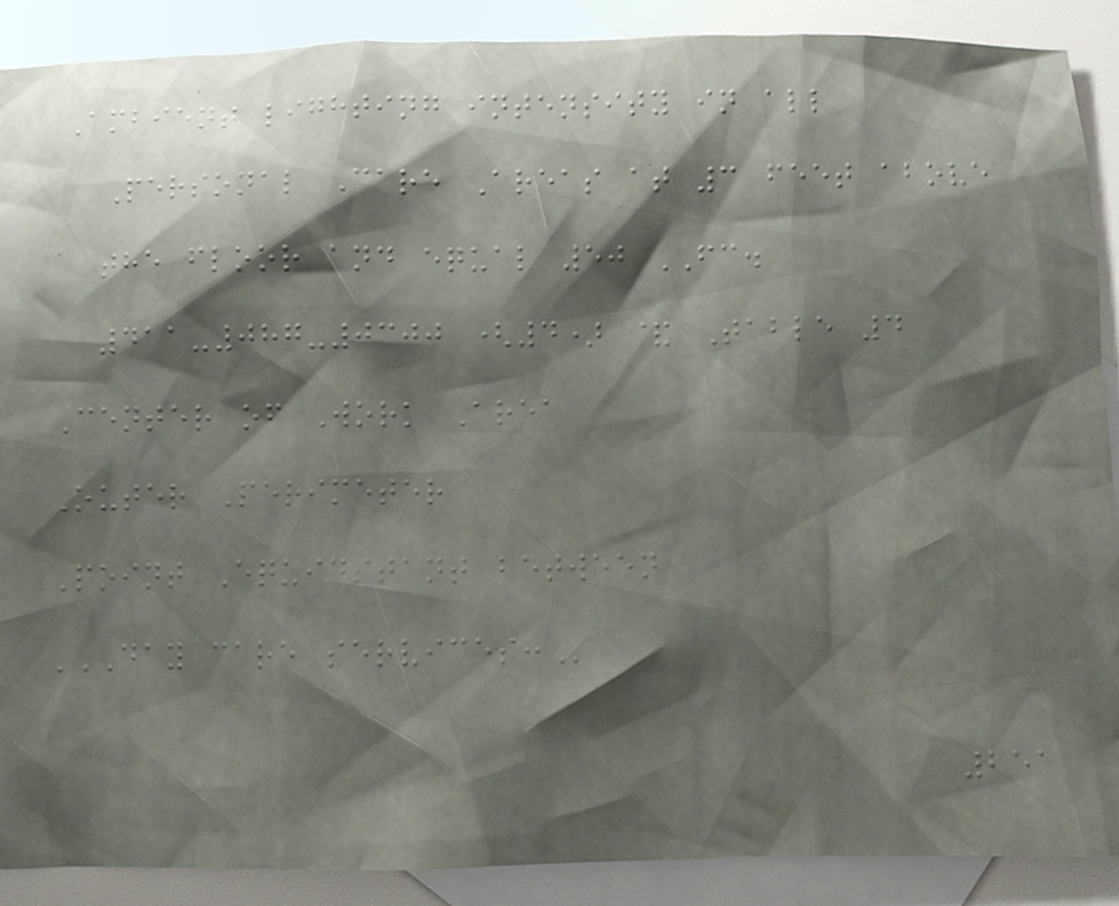Ambient lighting intensity in all
Personal Care Areas at 3 feet above
the floor and equal 50 FC.
411-087-0300 (4) & Table 4
Center of Work Area
Outer Perimeter
Point Equidstant between
DAY CARE SERVICES:
251
